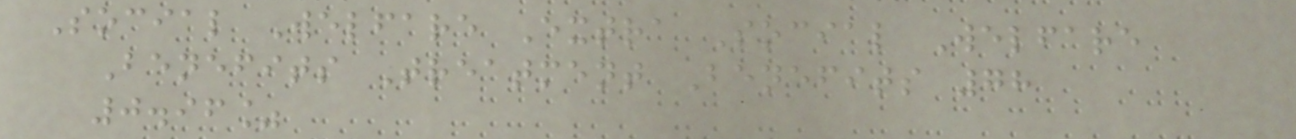Social Welfare Extra Social Welfare
Benefits Treatment Benefits 78
0.96%
